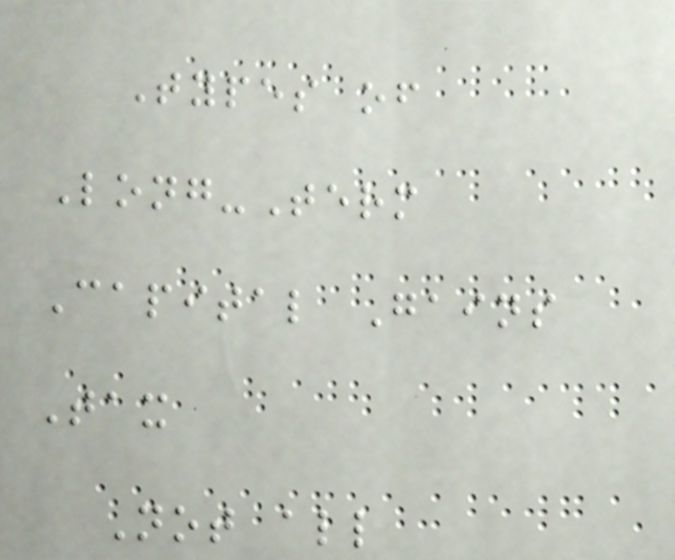Types of
Long-Term
Capital Gains
Tax
Not all
